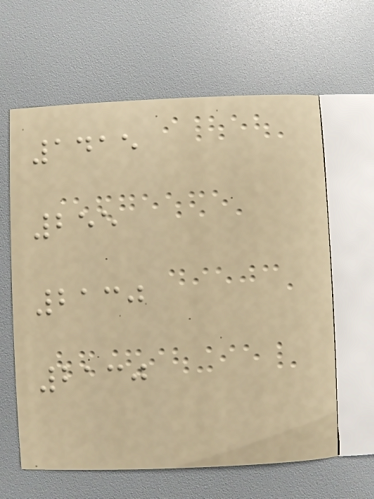1415
255
2130
2130
